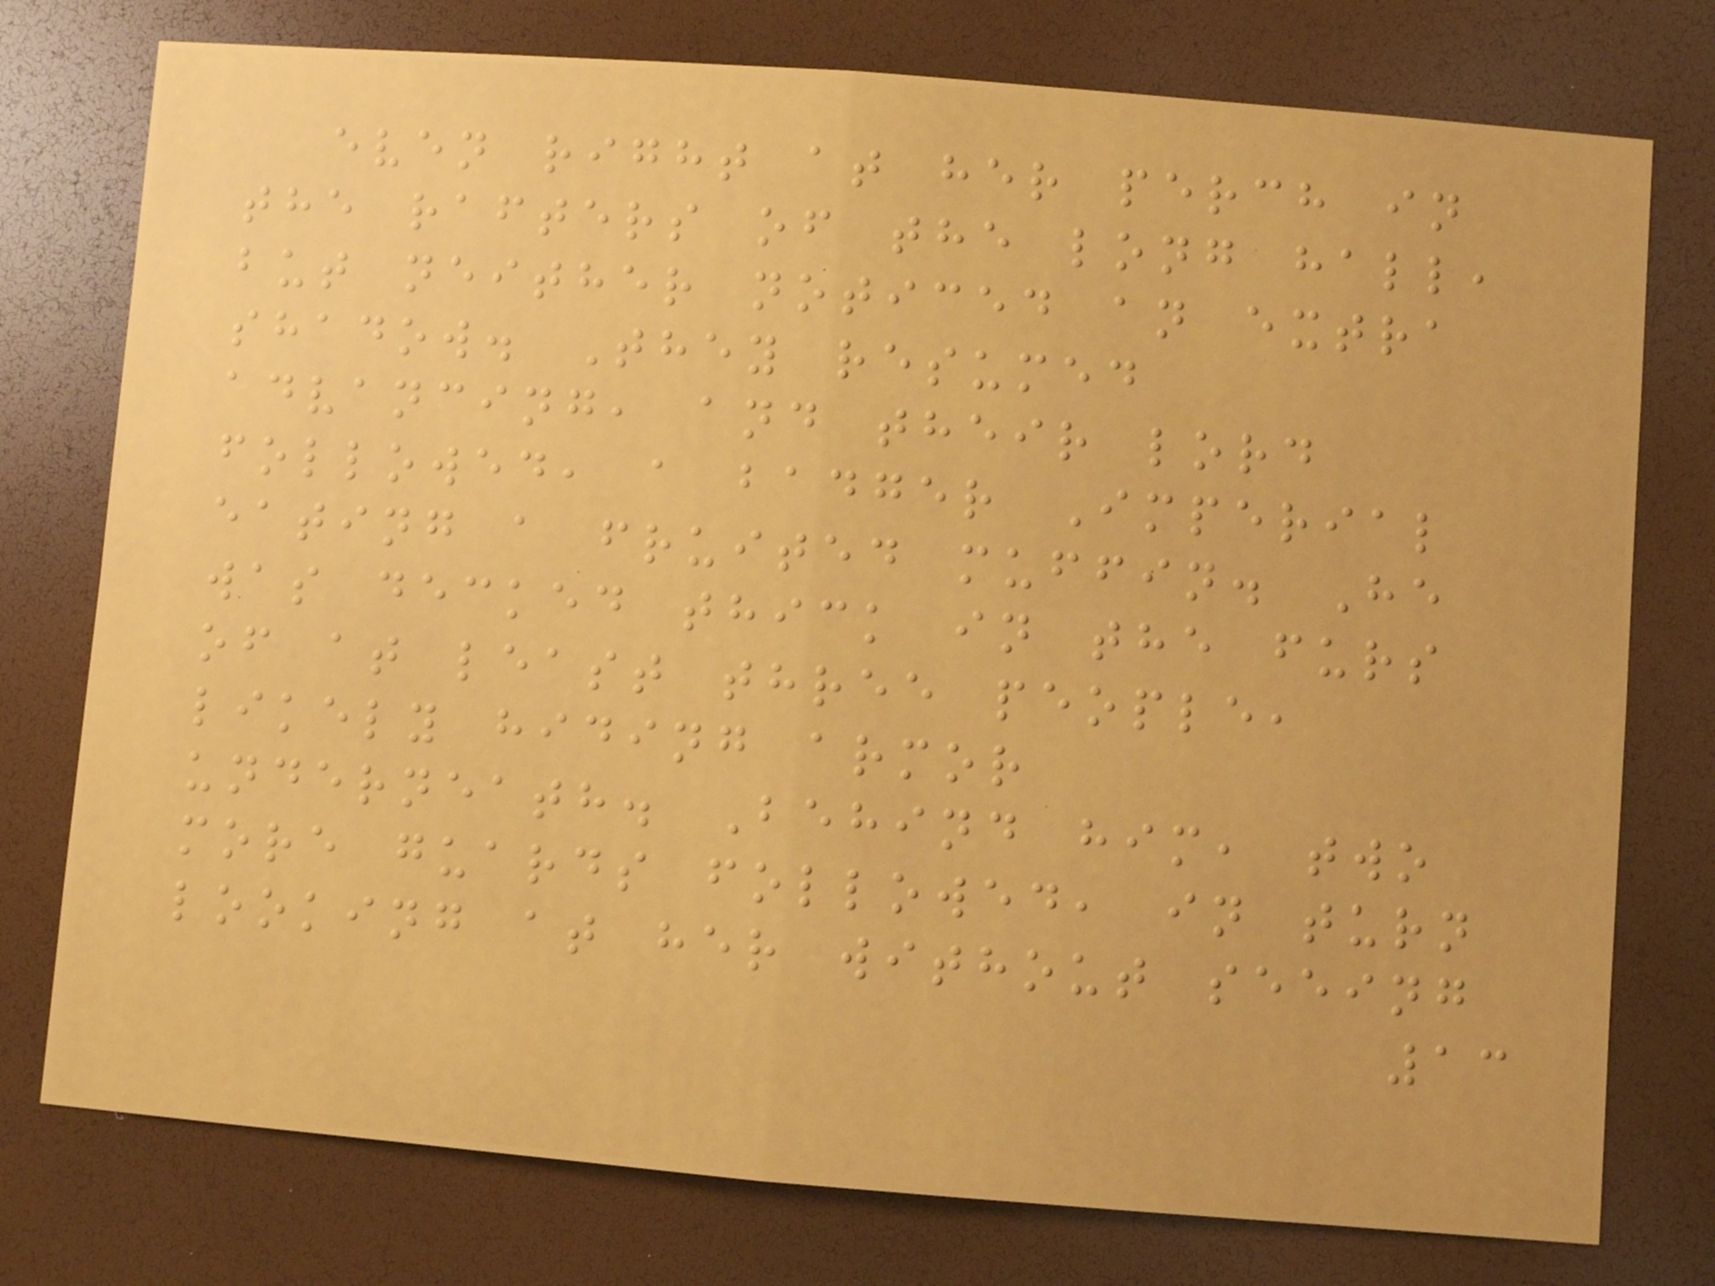even right at her perch in
the rafters of the long hall,
but neither noticed an extra
shadow. They resumed
advancing, and their lord
followed, a badger Imperial
eating a fruited muffin. He
was decked thick in the furs
of at least three people,
likely hiding armor
underneath. Behind him, two
more guards followed, in turn
looking at her without seeing
13
